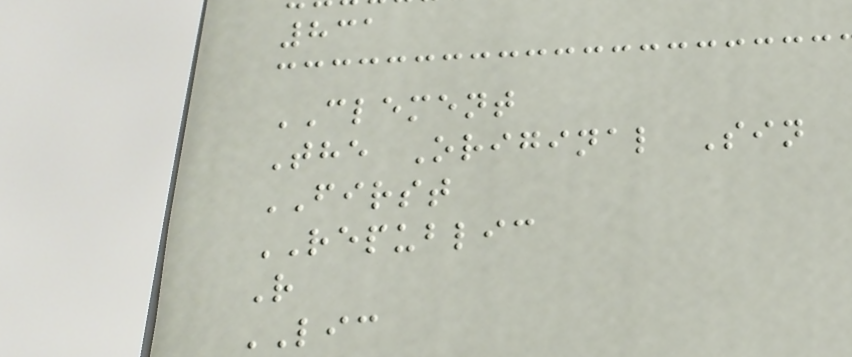831
CLEMENT
The Original Sin
FIRST
REPUBLIC
R
LIC
